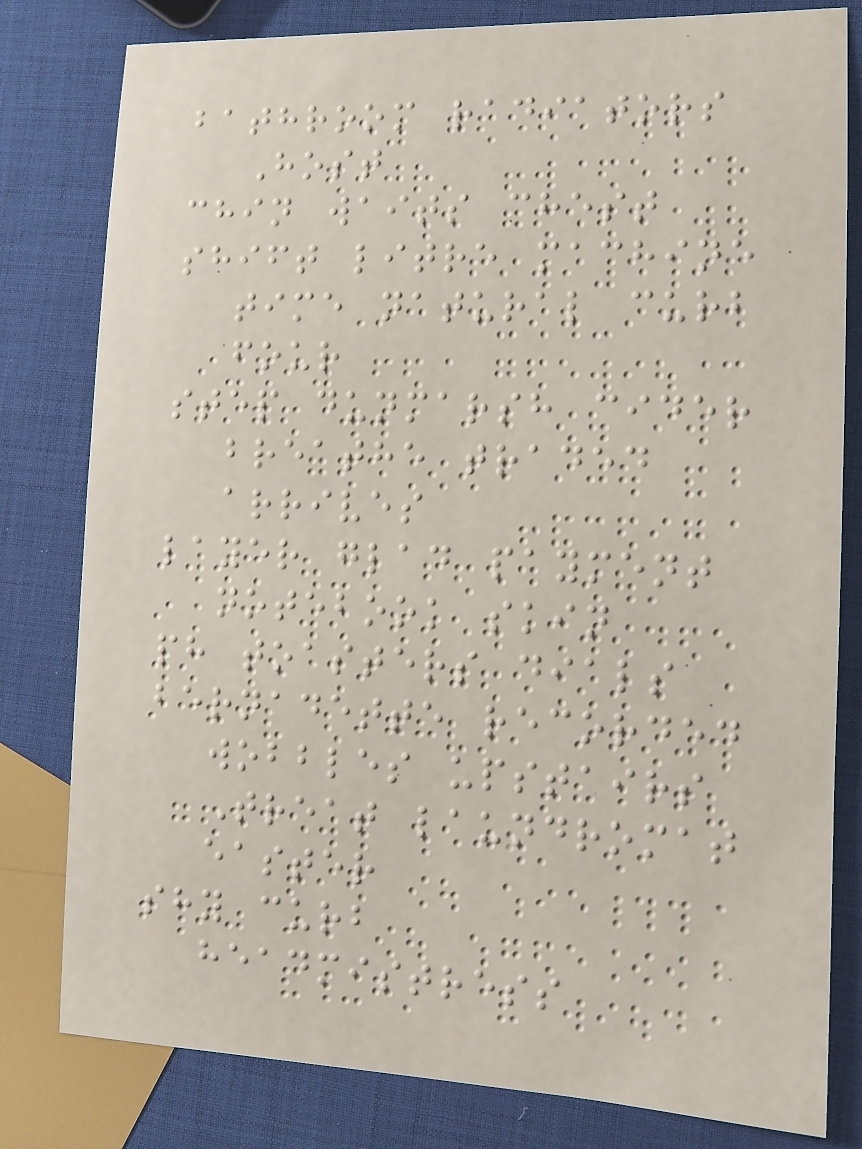bathroom radiators
Host
chin waits chest
shift litre machine
time natural curb
four
step dunmarsh cider
breathe traded
arrives
layer glad payment
notebook skin
ph toasters dials
bernadette recorded
wobbles upstairs
Treat laundromat
easter
shy curb
headmistress
